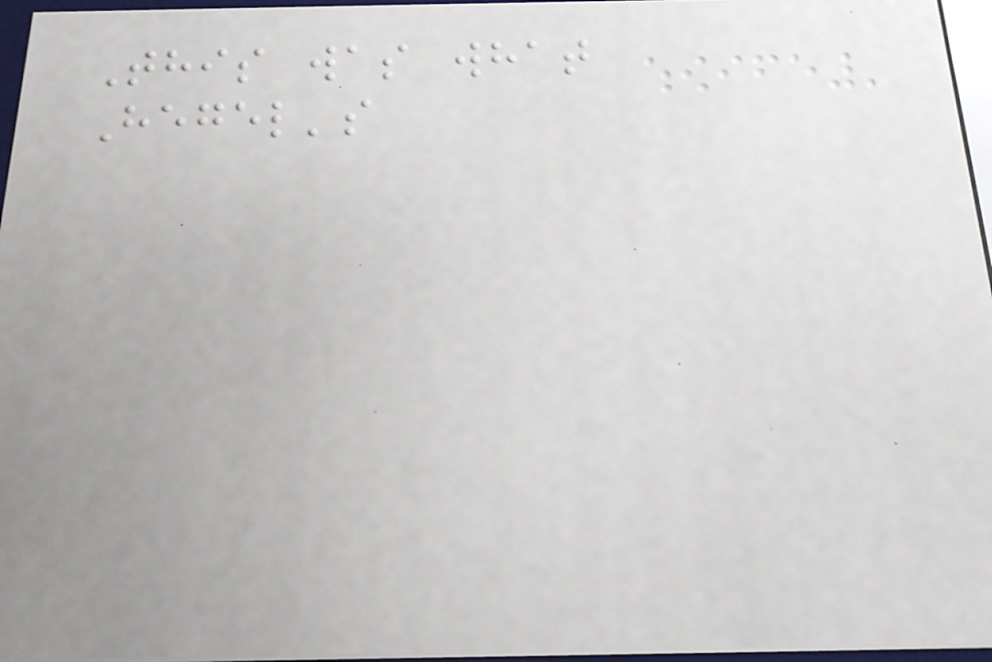This was what
Hegel's
